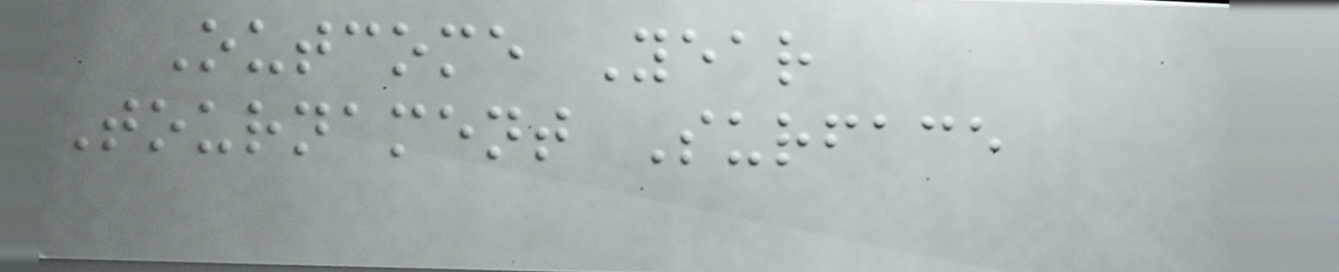Outcome Year
Tournament Surface
